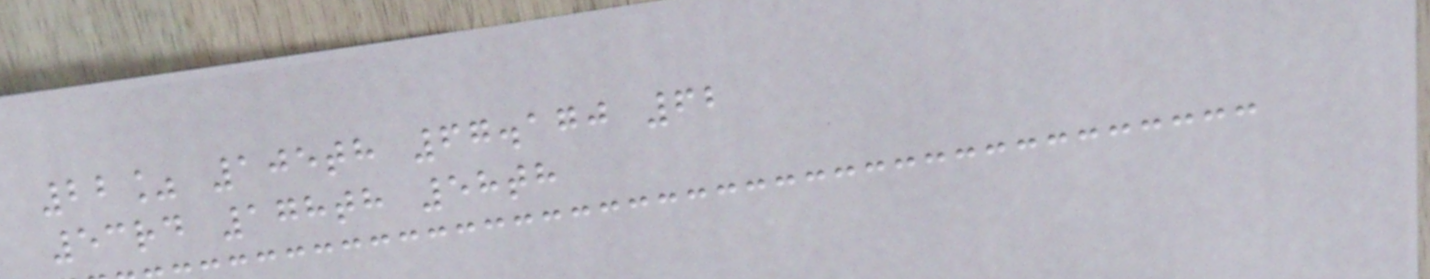22% 105th 67.170 62
53rd 178th 58th
